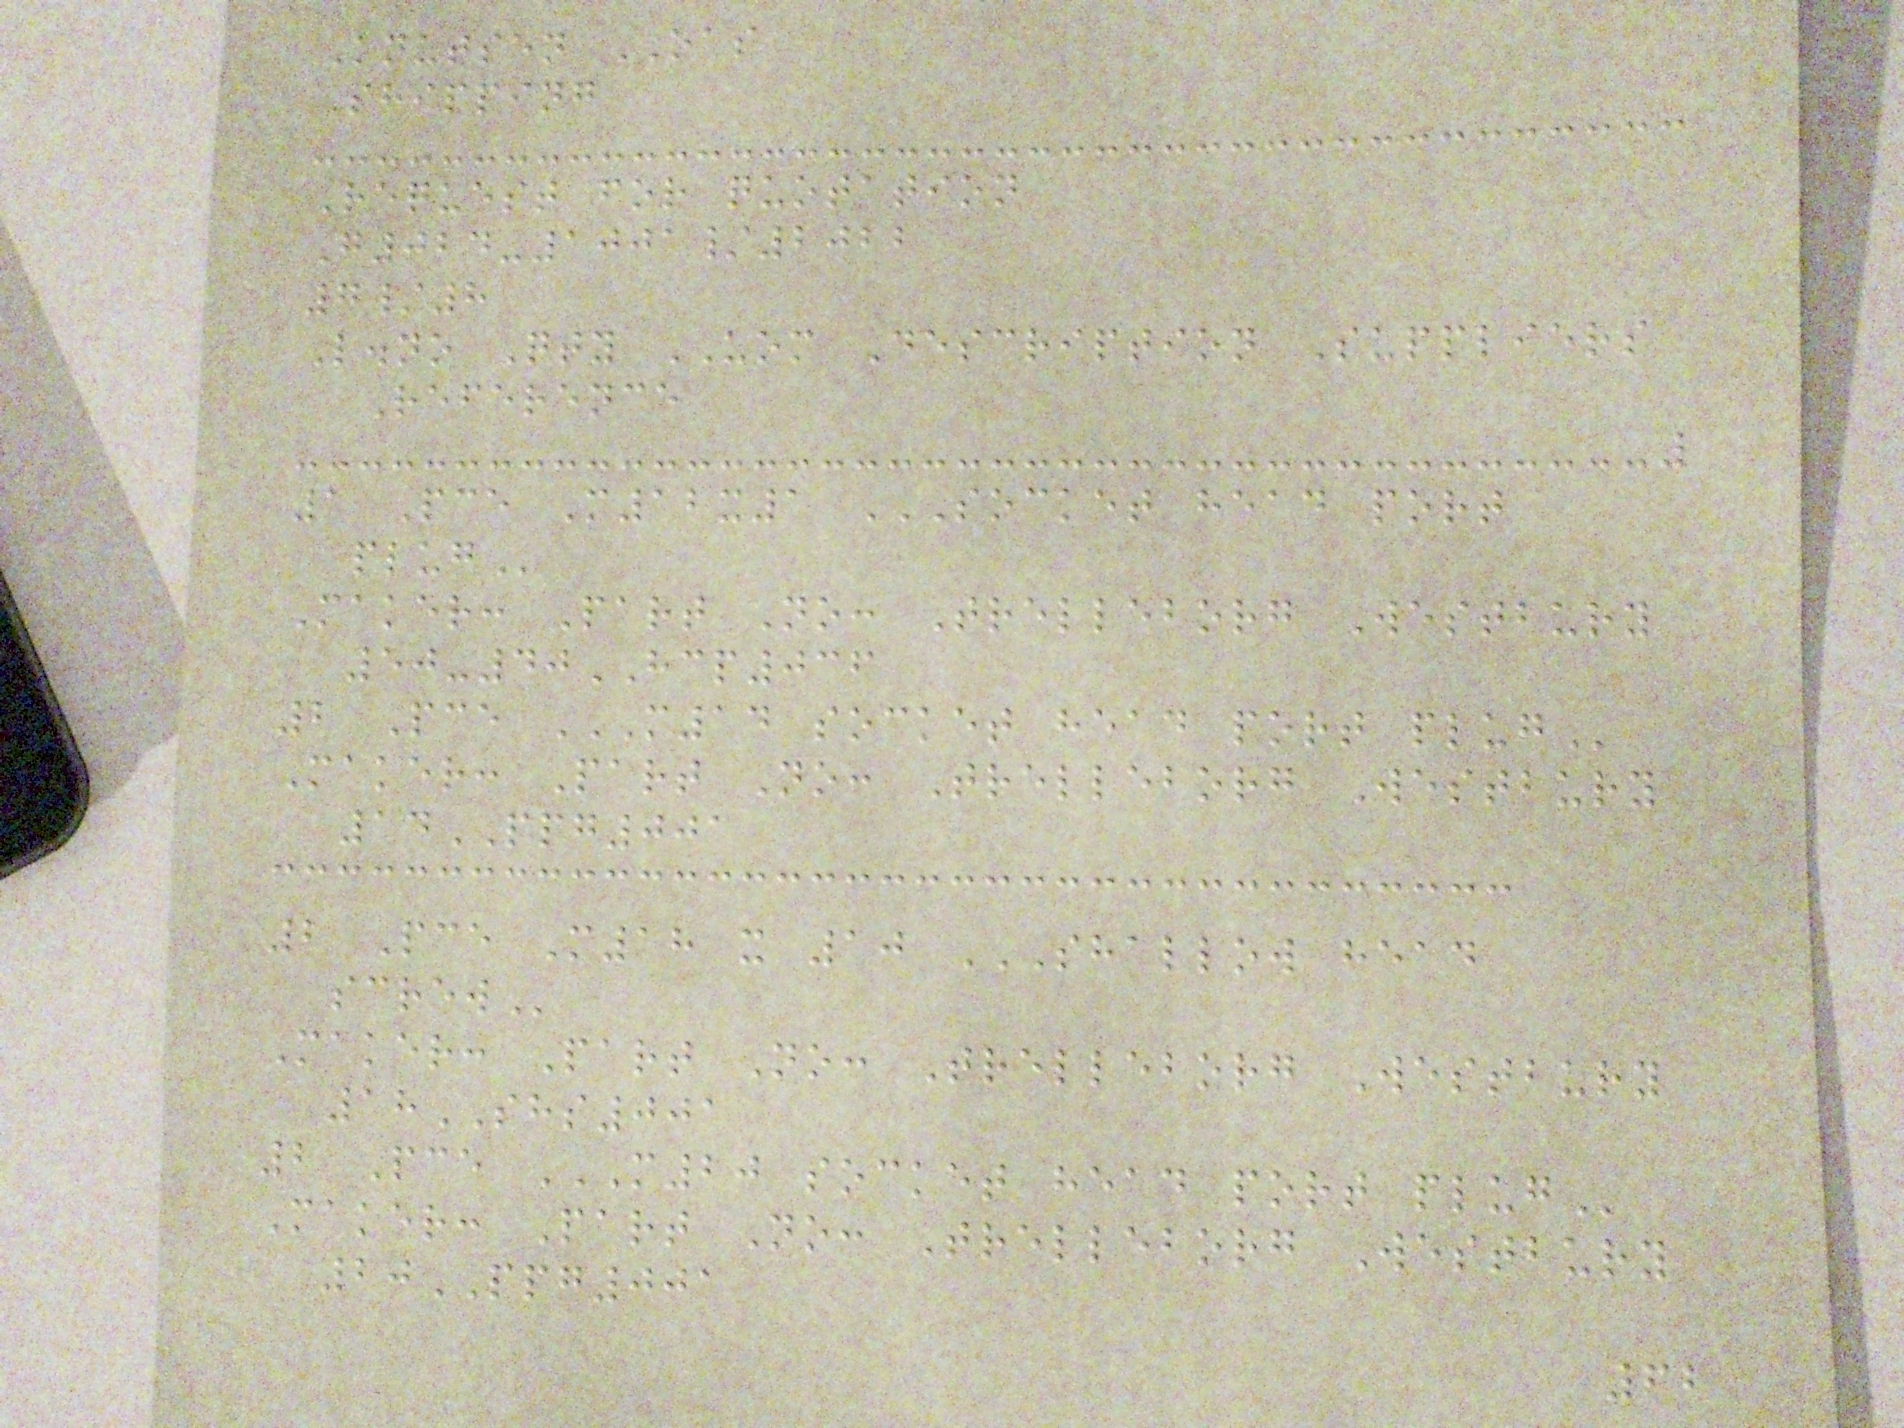Knutsen OAS
Shipping
Request for quotation
G024-1001/2022
7/8
L.no Qty UOM Description Suppliers
Reference
1 Pce M12x1 SOCKET HEAD PORT
PLUG
Maker: Part No: Trelleborg Westbury
50-40HCP036
2 Pce M14 SOCKET HEAD PORT PLUG
Maker: Part No: Trelleborg Westbury
14PPG001
2 Pce M18 x 10 SHALLOW HEAD
SCREW
Maker: Part No: Trelleborg Westbury
18SHS001
2 Pce M20 SOCKET HEAD PORT PLUG
Maker: Part No: Trelleborg Westbury
20PPG001
62
